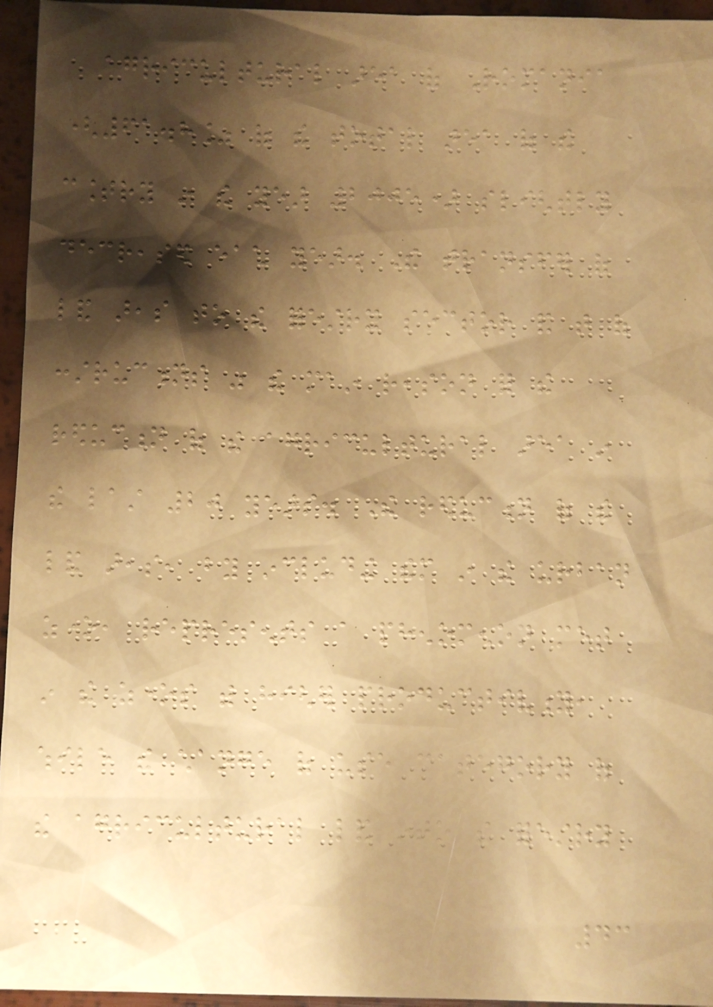agricultural area of Romania
(61.8% of the total area of the
country in the year 2005) slightly
decreased each year. The transfer of
land areas to the forestry sector and that of
constructions was the main reason for the
reduction of the agricultural area in
the last 20 years. The reduction of the
land areas, by including them in the urban
zone, represents a phenomenon met
in the zones with higher productivity,
while the change of use category of
the agricultural land into the forestry
43
